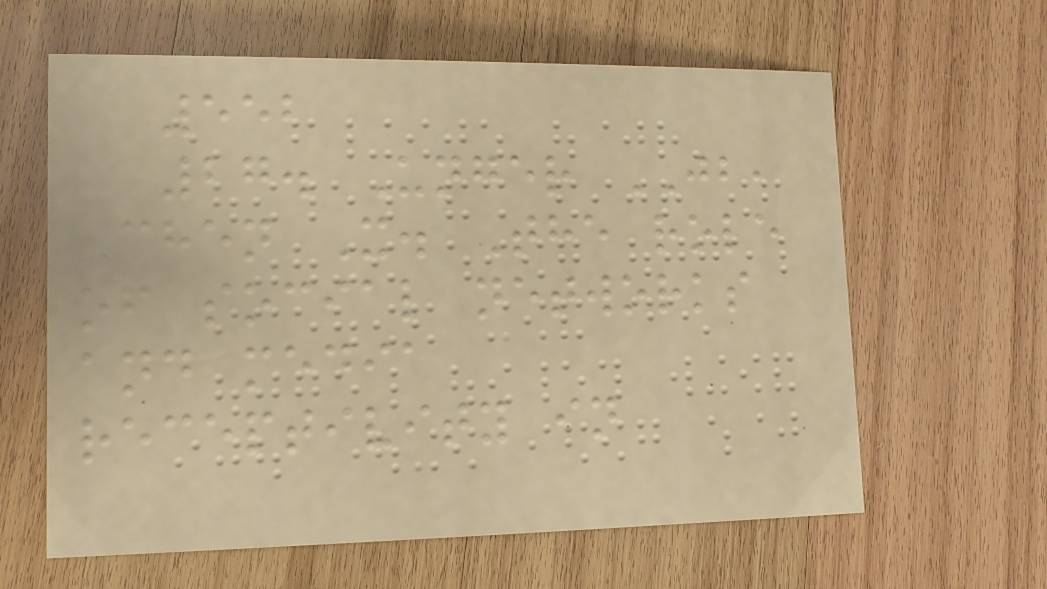552
27. Unger JB,
Chen X. The role
of social networks
and media
receptivity in
